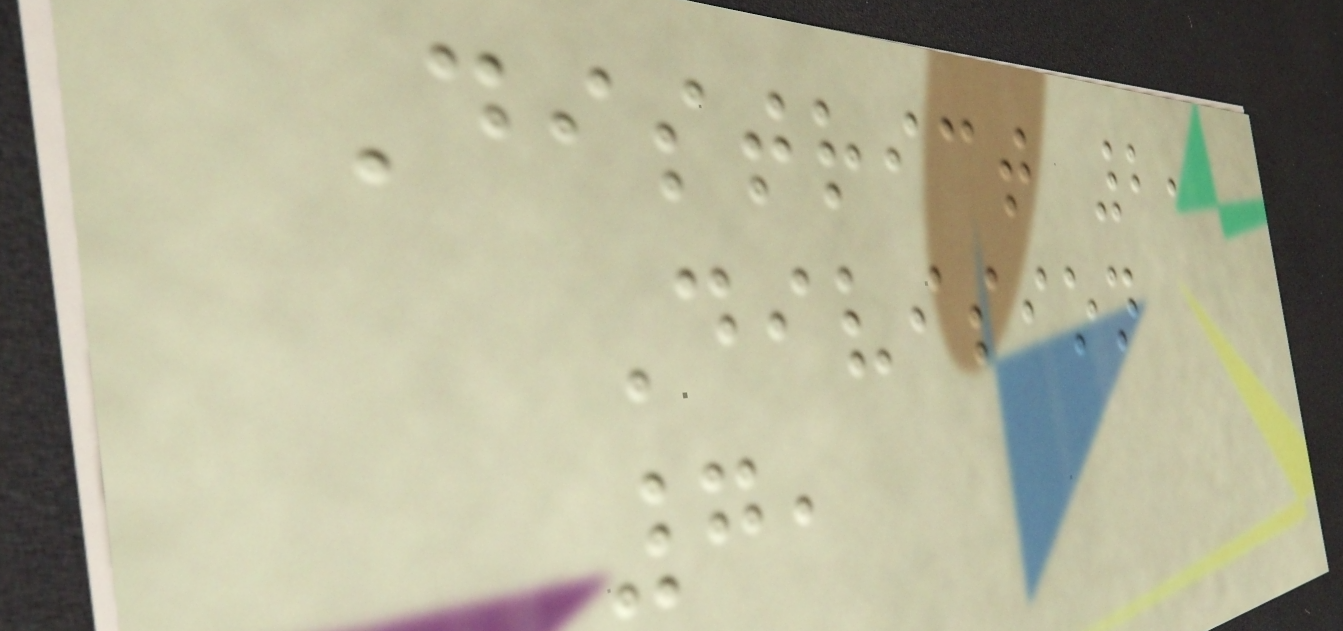District 2,
Division
7,
